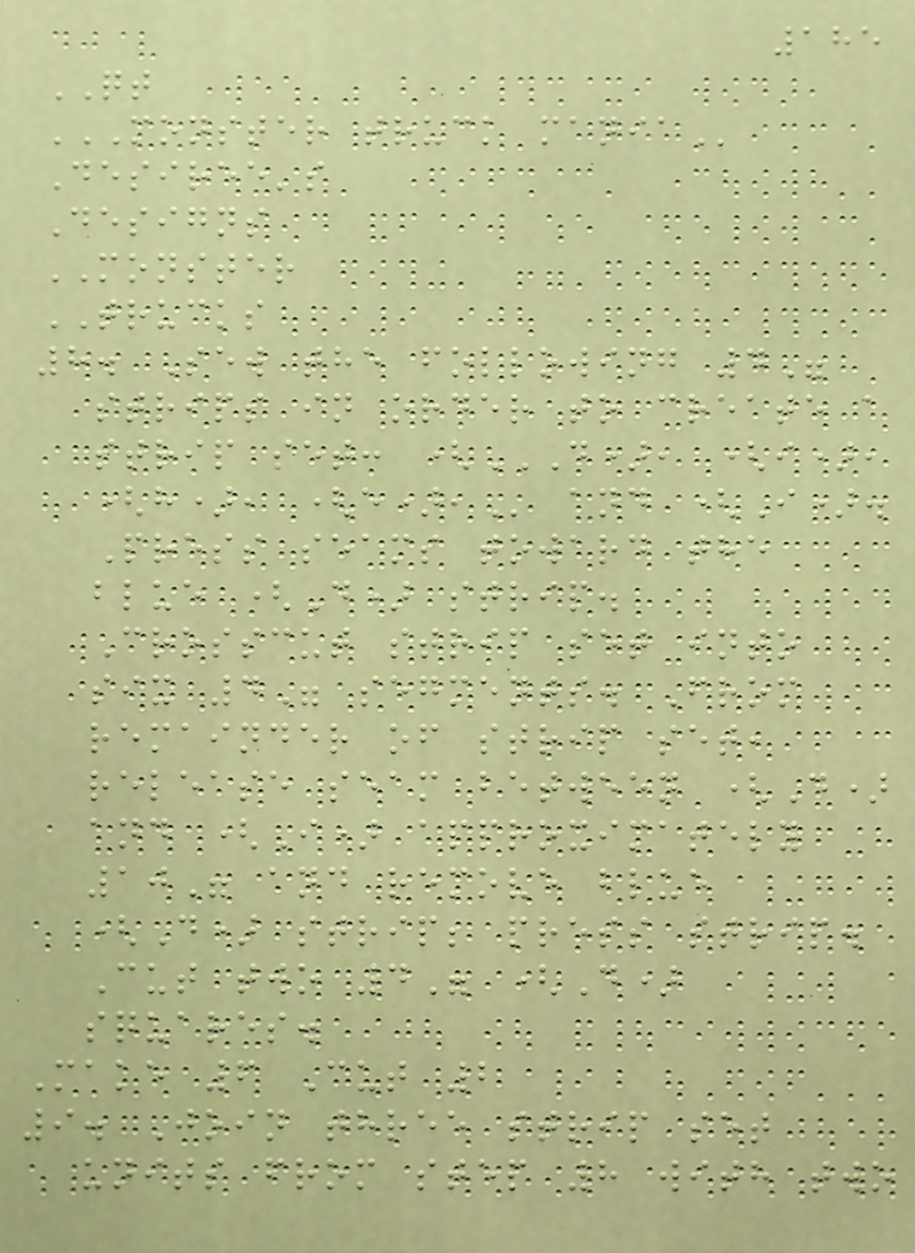185
QT
MONSTER TRUCK MANIA
Desiree's
Designs
MONSTER
TRUCKS
8. Sew the following 4"
strips in order to create a
strip set: (D), (I),
(H), (E), and (I).
Press seams toward the
blue (D) strip.
Crosscut strip set into
six 4" segments. From
remainder of strip set,
release seam between (D)
and (I) approximately
10" and remove blue
(D) strip; press strip.
Cut two 4" (D)
squares.
Make 6 Cut 2
9. Join three strip set
units from step 8 with two
